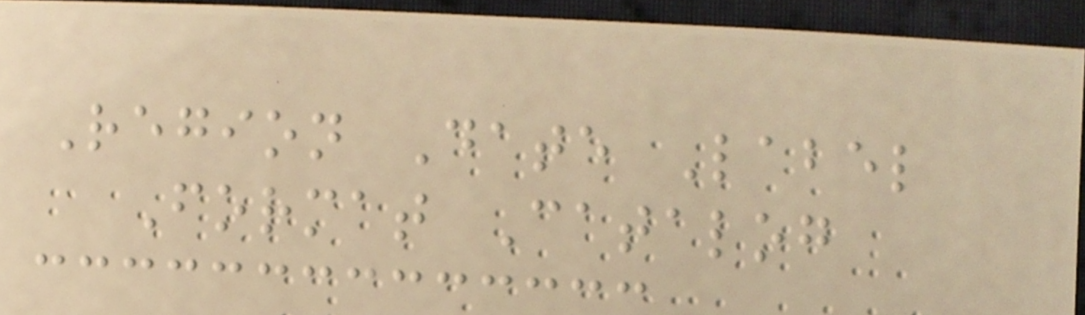Region Date Label
Format Catalog
